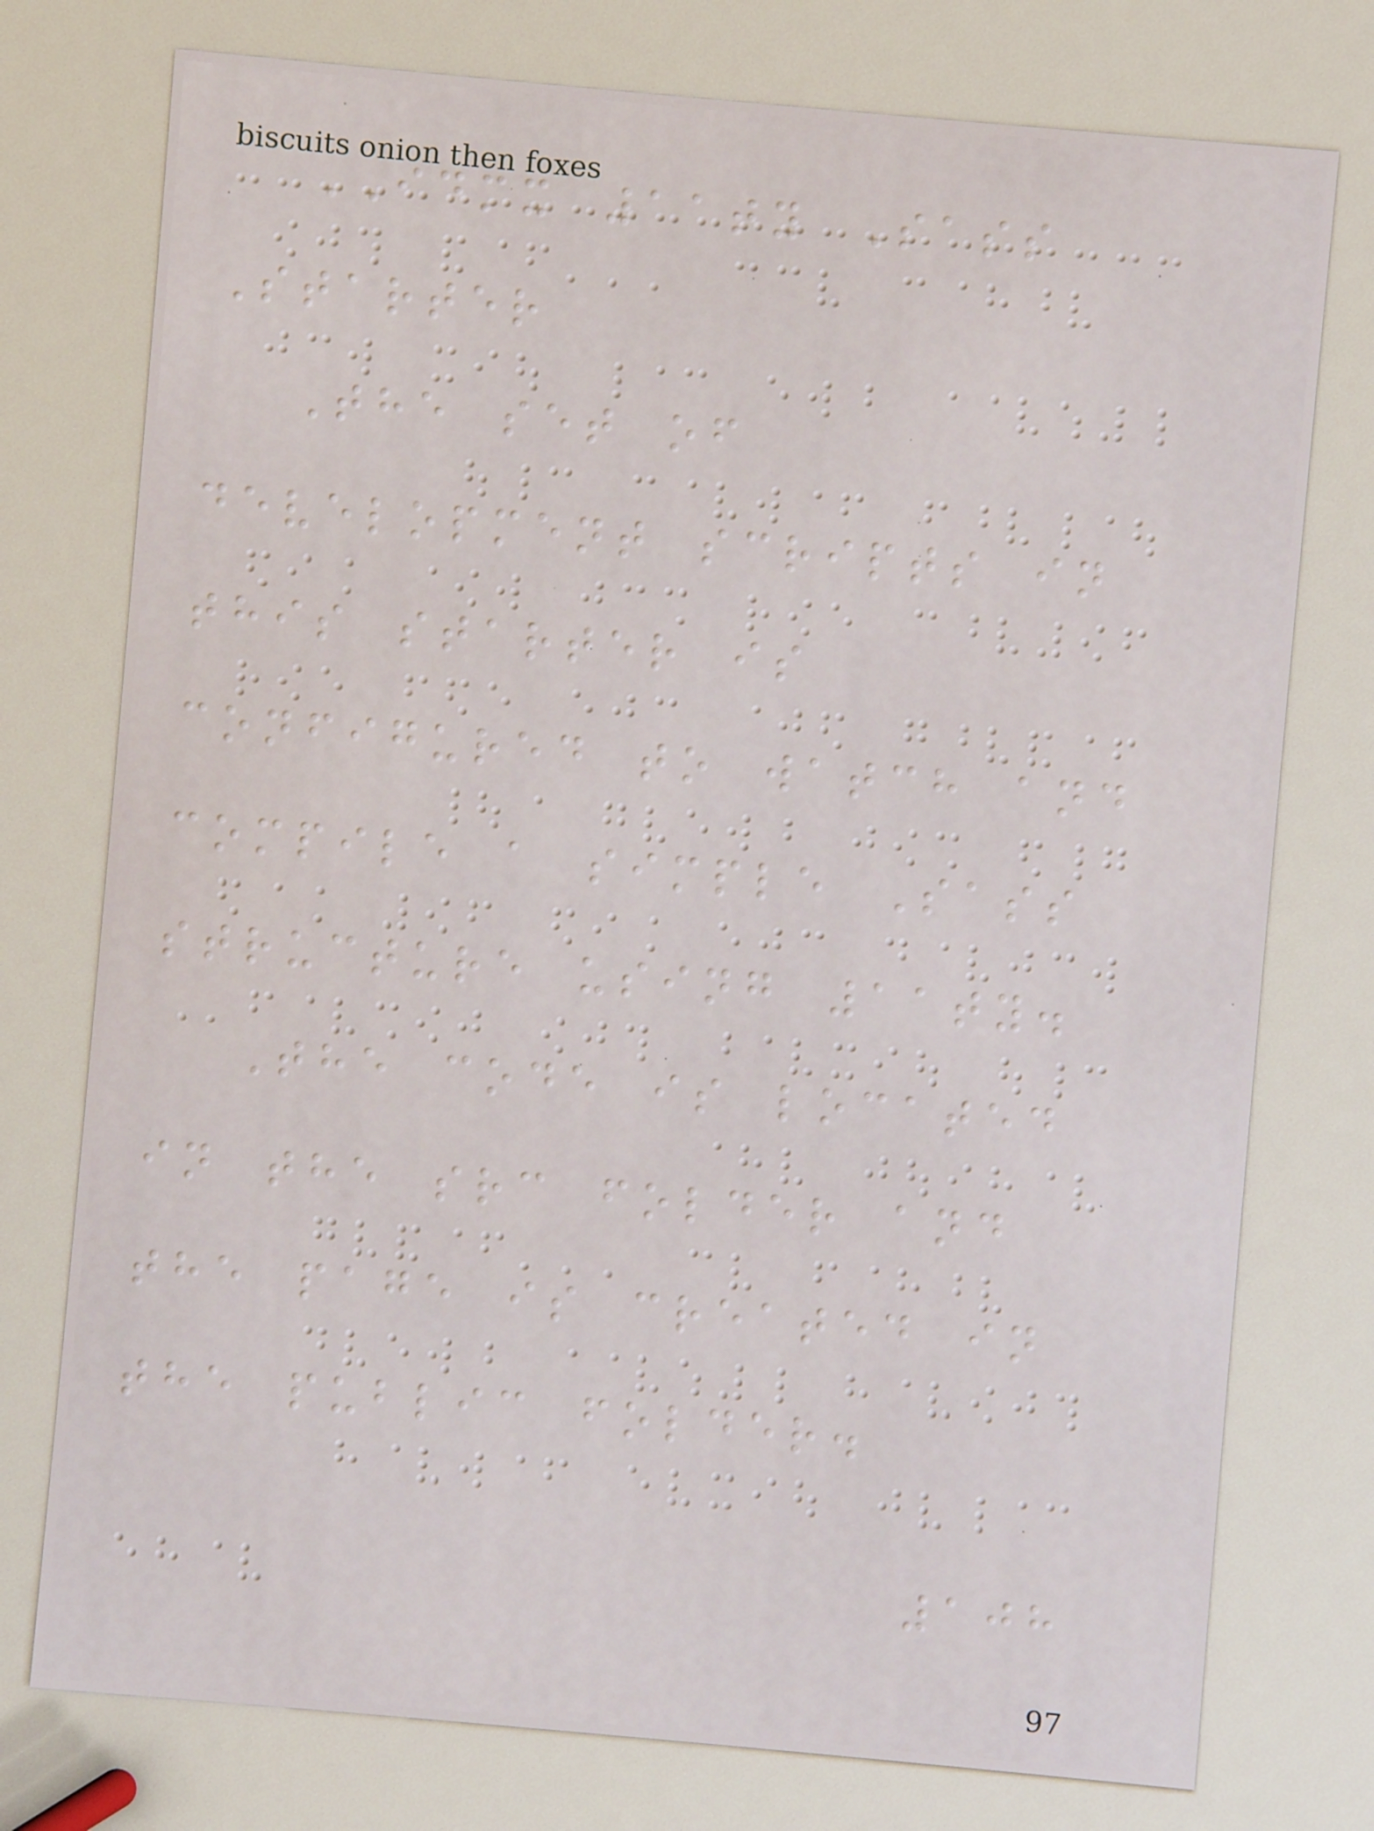IDMX 11ty Sass
Starter
The set of
development scripts in
this starter is
configured to watch and
compile a simple Sass
structure using 11ty.
The code is located
in the src folder and
the page is created in
the public folder.
108
